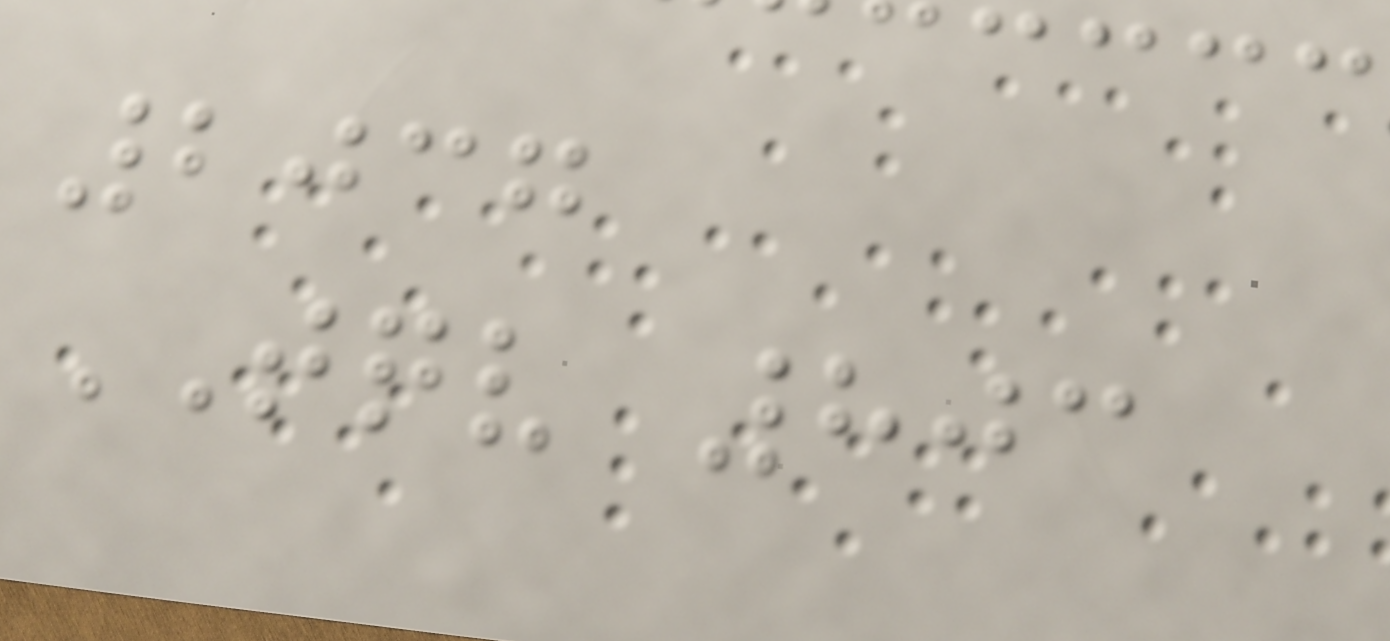2037
TQV 803
